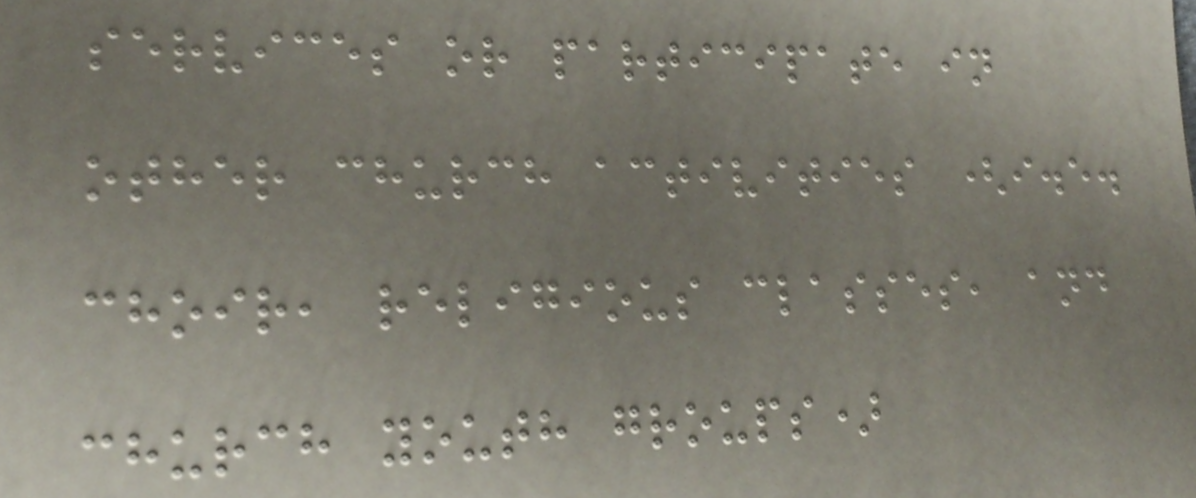services or participate in
other church activities (i.e.
choir, religious classes, and
church youth groups)
